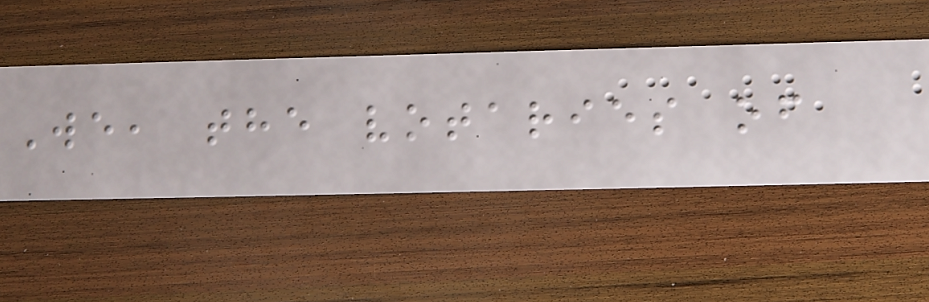We, the votaries of
